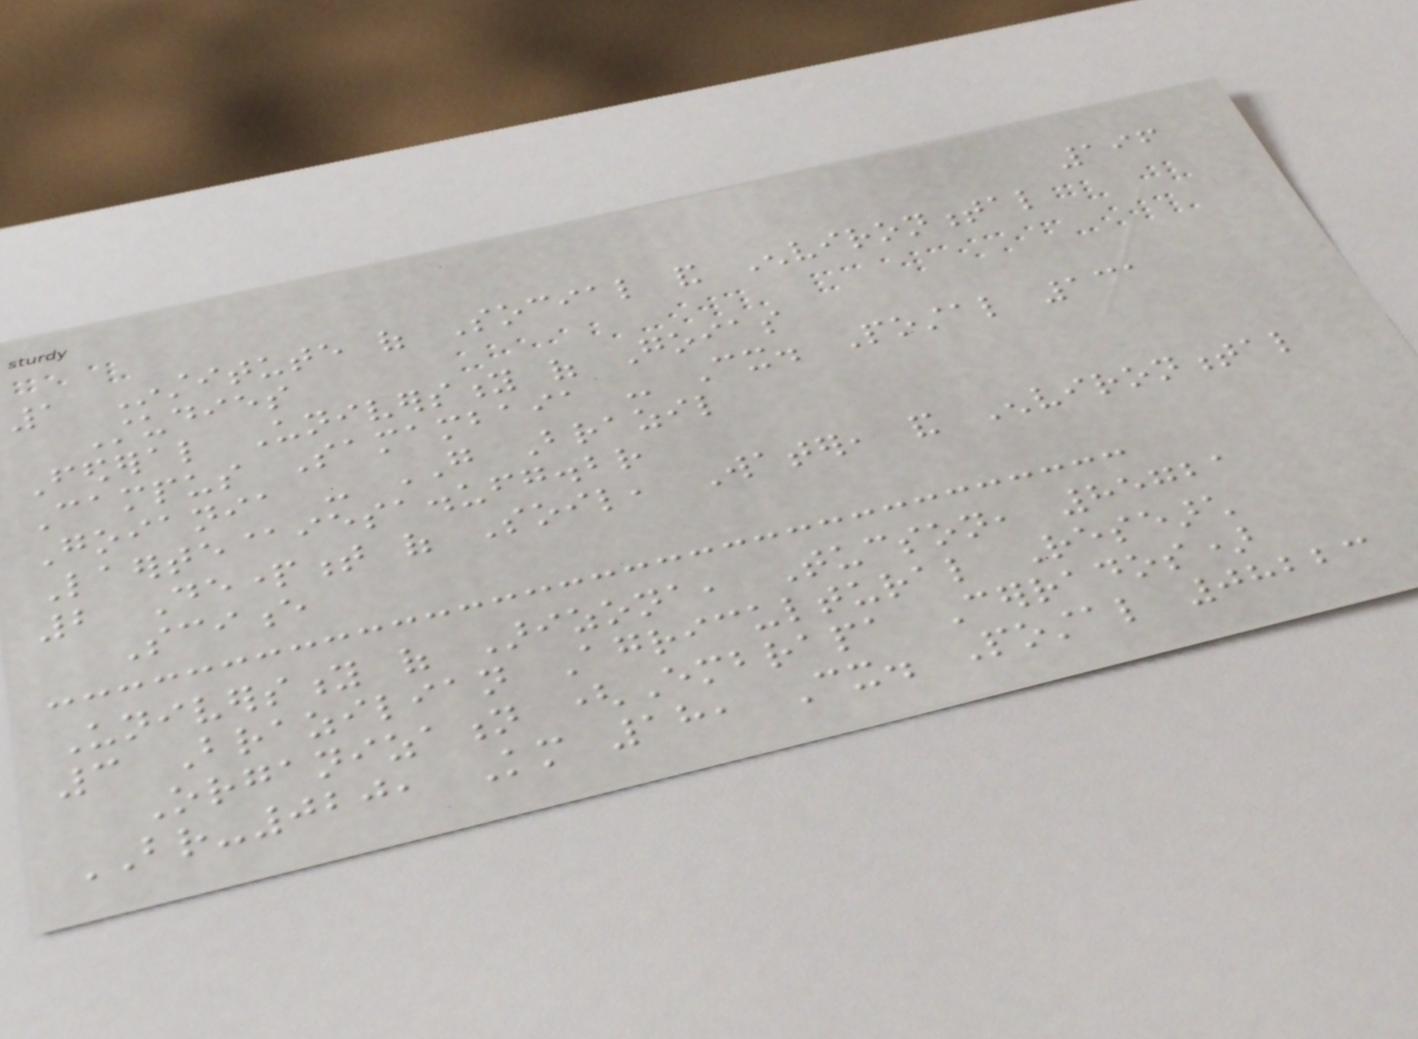196
1 Institute of Social and Environmental
Studies
Federal University of Goias
Campus Samambaia - Cx. Postal 131
Goiania - GO Brazil
Laerte@iesa.ufg.br
2 Department of Soil, Water, and Environmental
Science
University of Arizona, Tucson, 85721
3 Brazilian Agricultural Research
Organization (Embrapa Cerrados)
BR-020, Km 18, Cx. Postal 08223
